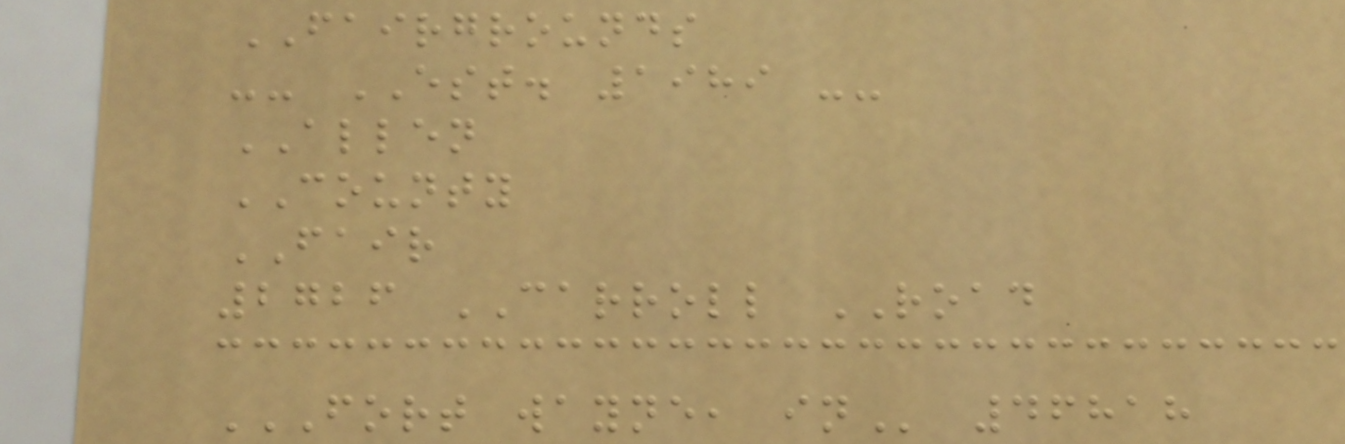FAIRGROUNDS
-- EST. 1989 --
ALLEN
COUNTY
FAIR
2726 CARROLL ROAD
FORT WAYNE, IN 46818
